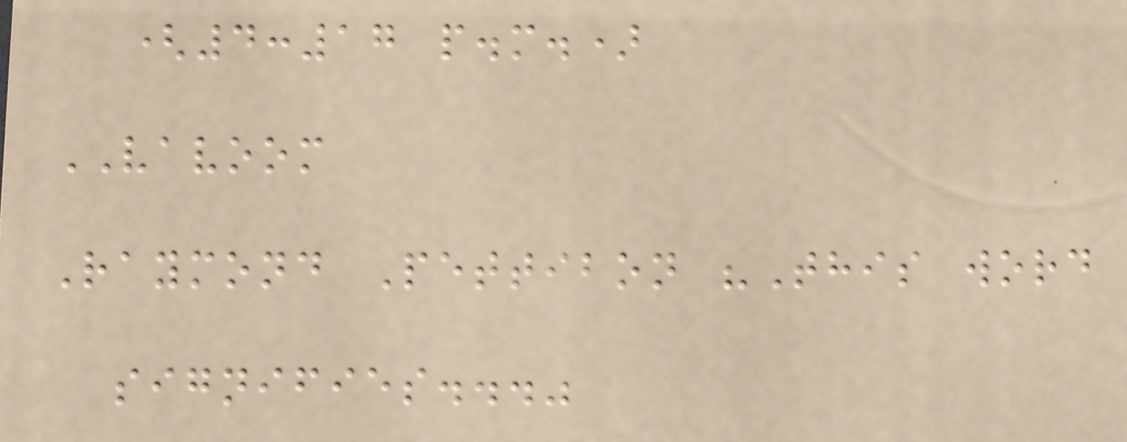(4:17 p.m.)
VAVOOM
Raymond Pettibon "This word
signifies..."
